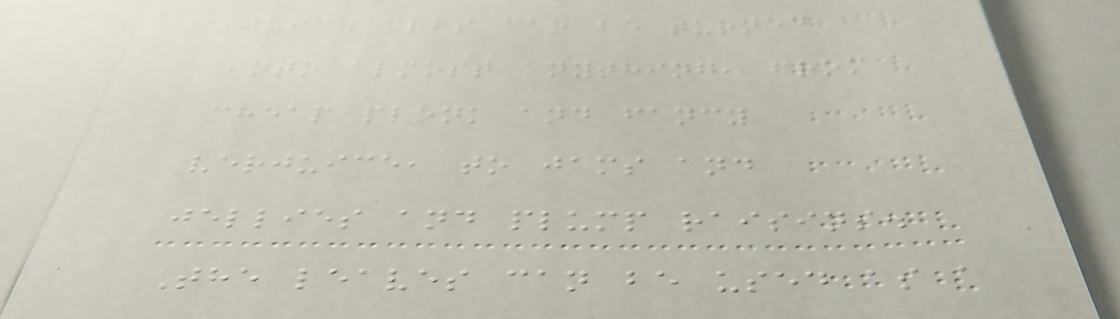juicy orbs can be turned
into almost anything, from
cheap plonk and fancy
verjuice, to jams and
jellies and plump raisins.
The leaves can be used as a
